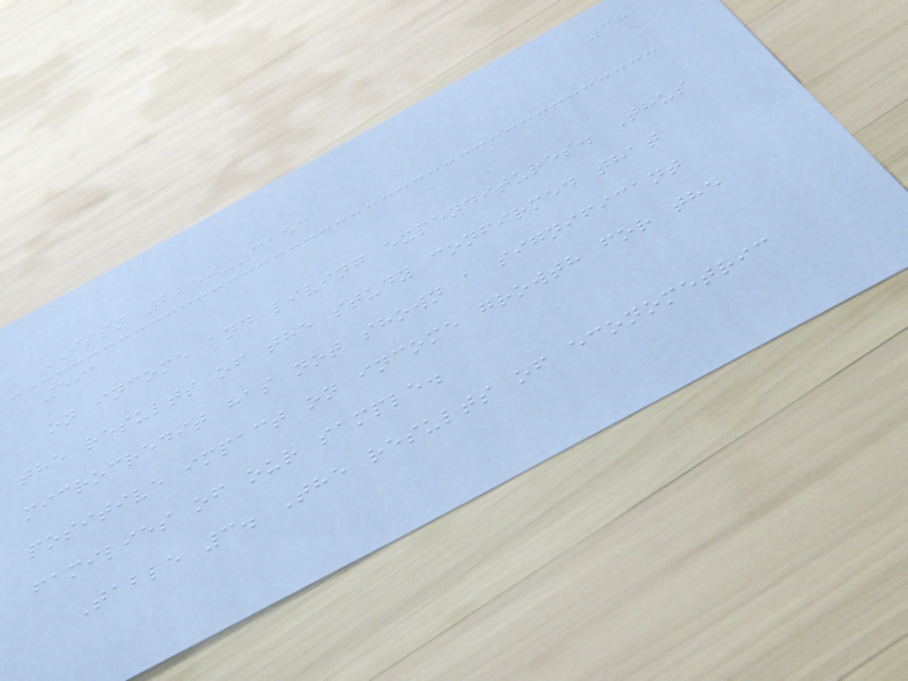38
ISSN 2250-3153
591
on income and living expenditures. Thus
the results of the study confirmed that
microcredit has not shown a significant
positive impact on income growth for the
families of our sample.
Table 3. The results of econometric
